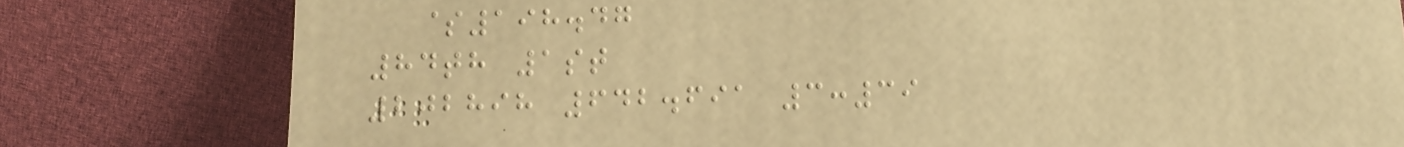$198.47
84th 1st
202898 642.691 3:39
